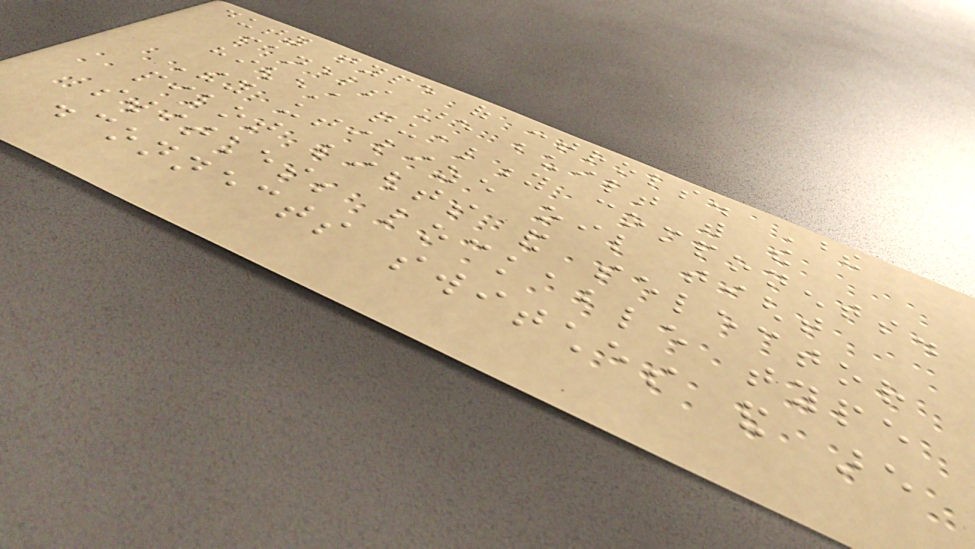duty type of controls. These
panels are built with the
highest quality components.
They utilize oil tight
pilot lights and selector
switches; lockable type
disconnects switches and are
